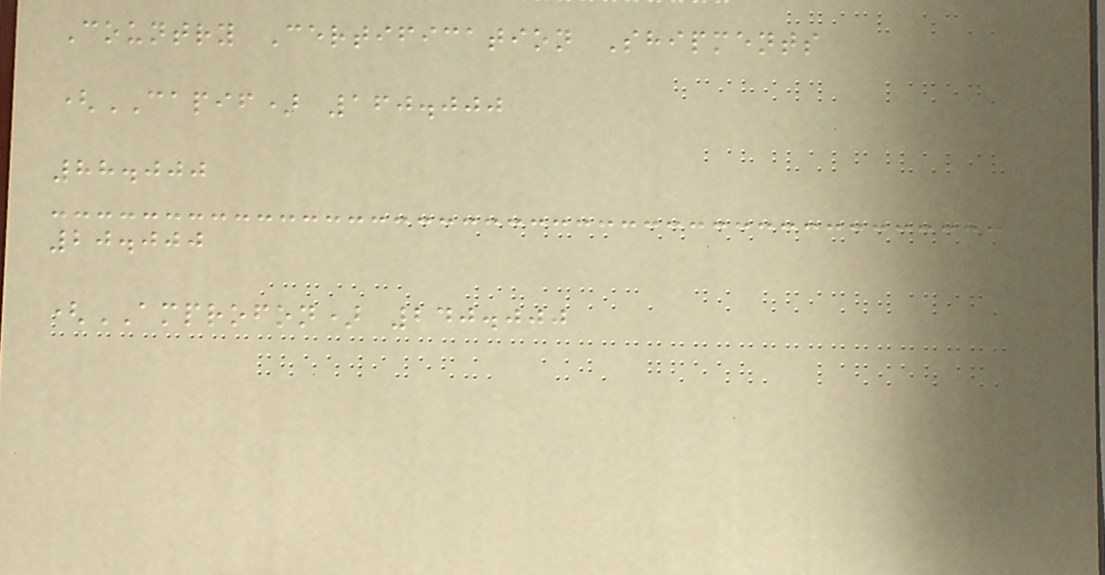Country Certification Shipments
(CAPIF) 160.000
88.000
20.000
(AMPROFON) 240.000
